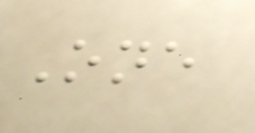One
